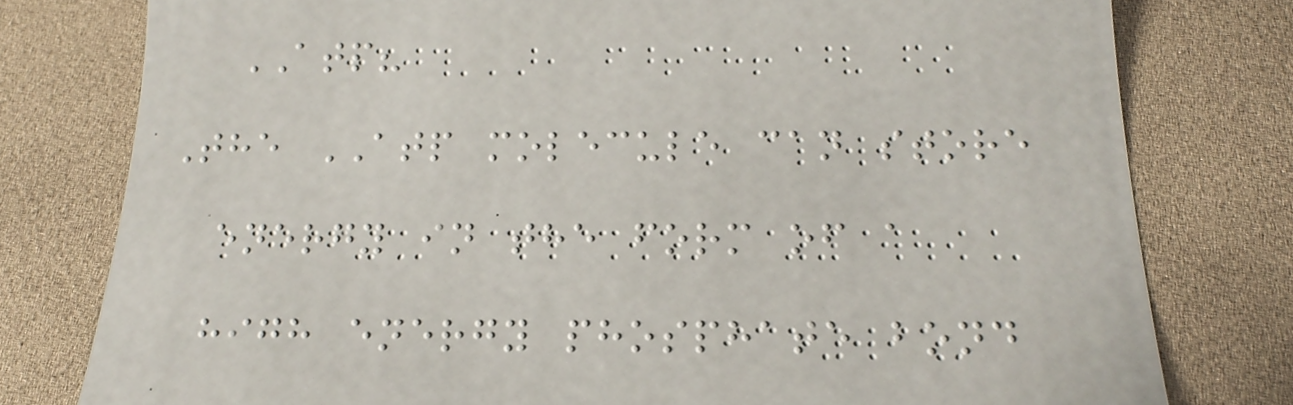ATP?
The ATP molecule can store
energy in the form of a
high energy phosphate bond
